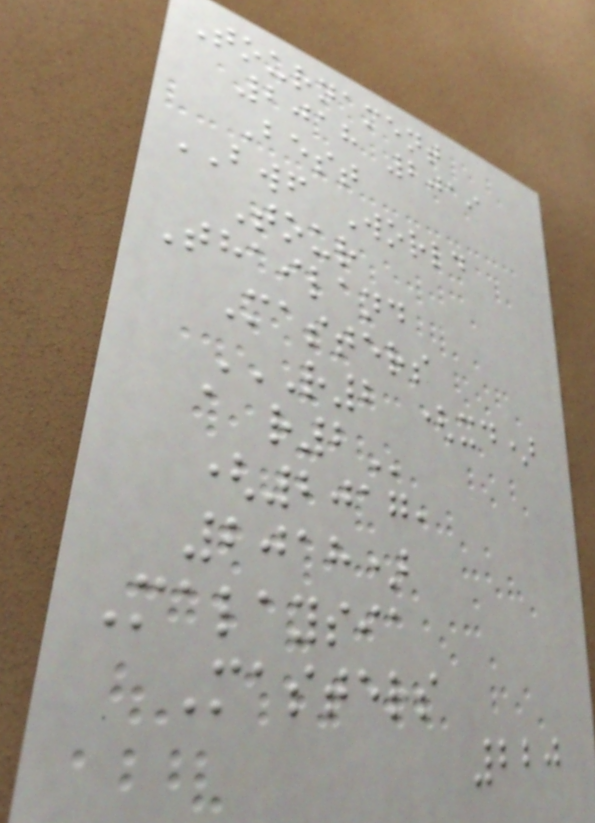Tournament
2018 2019
Best
BWF World
Tour
Thailand
Masters
R2 (XD)
A R2
(2017,
2018)
Malaysia
Masters
220
